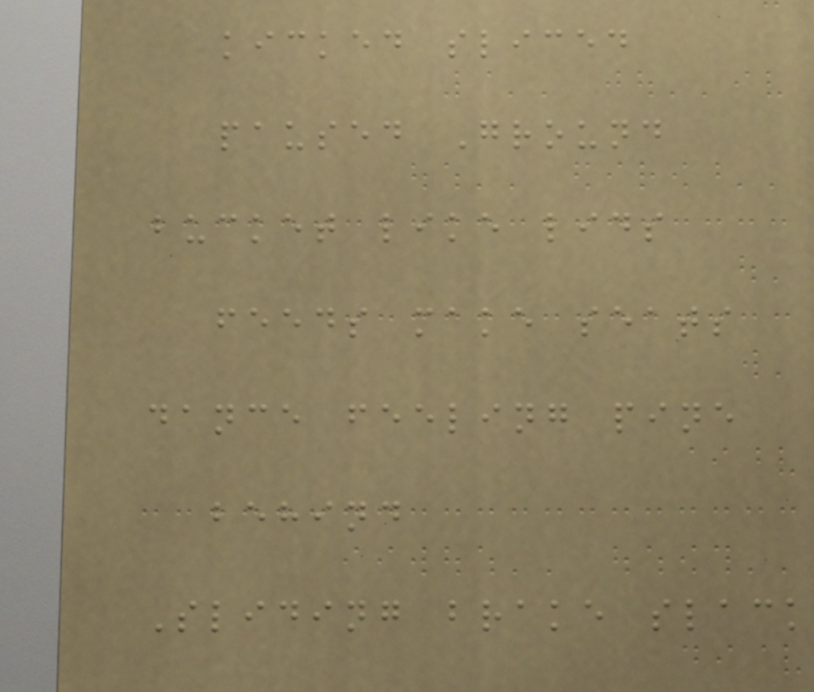kicked sliced
paused Ground
bucket like lids
feeds make seats
dance feeling pine
behind
Sliding brake slack
